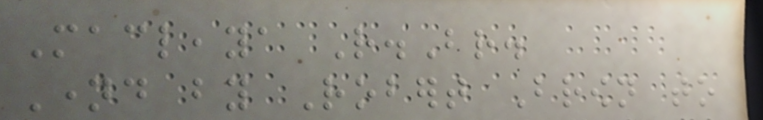Macleaya R.Br.
Named by Robert Brown to
